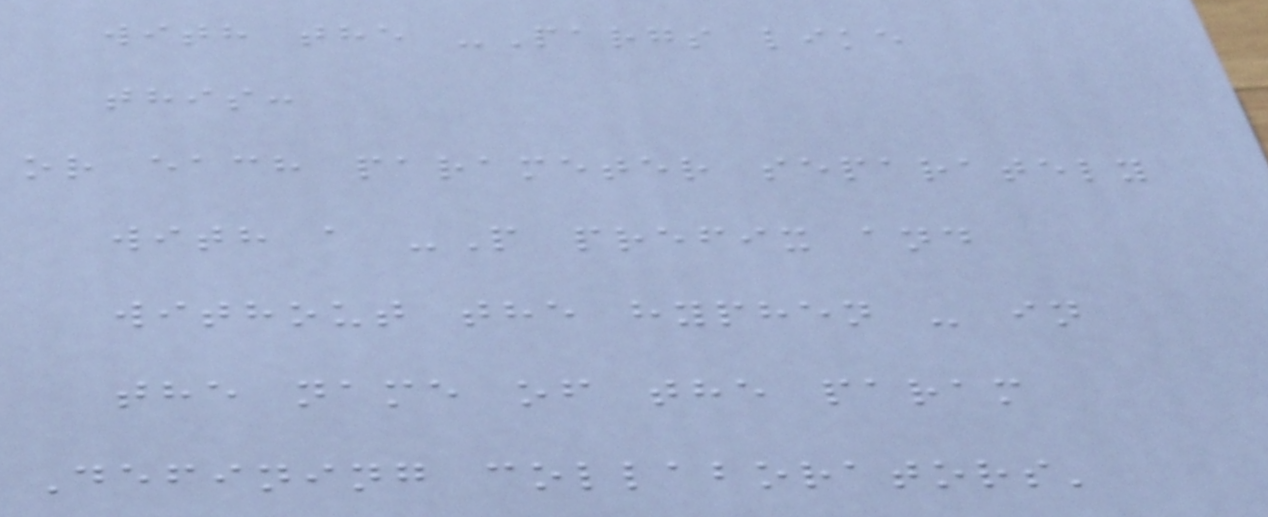with the -Pargs like
this:
or each parameter separately
with a -P prefix and
without the hyphen - in
the name of the param
Defining collaborators'
